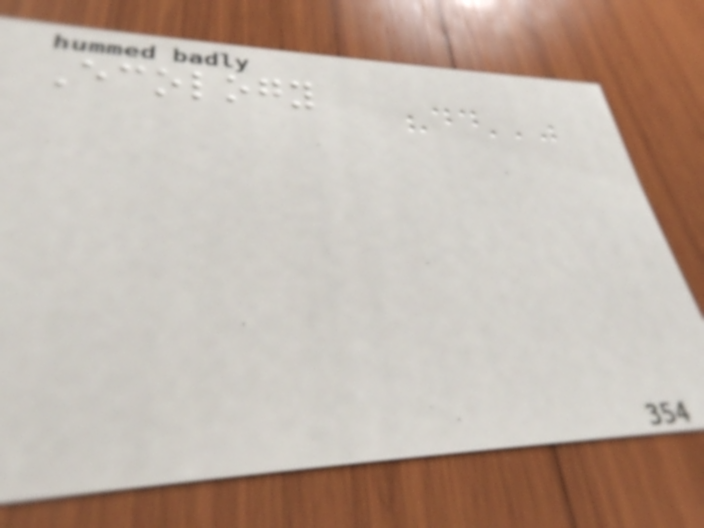Ecology
